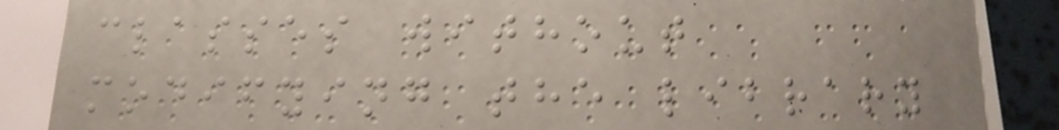classes without
modifying the library
